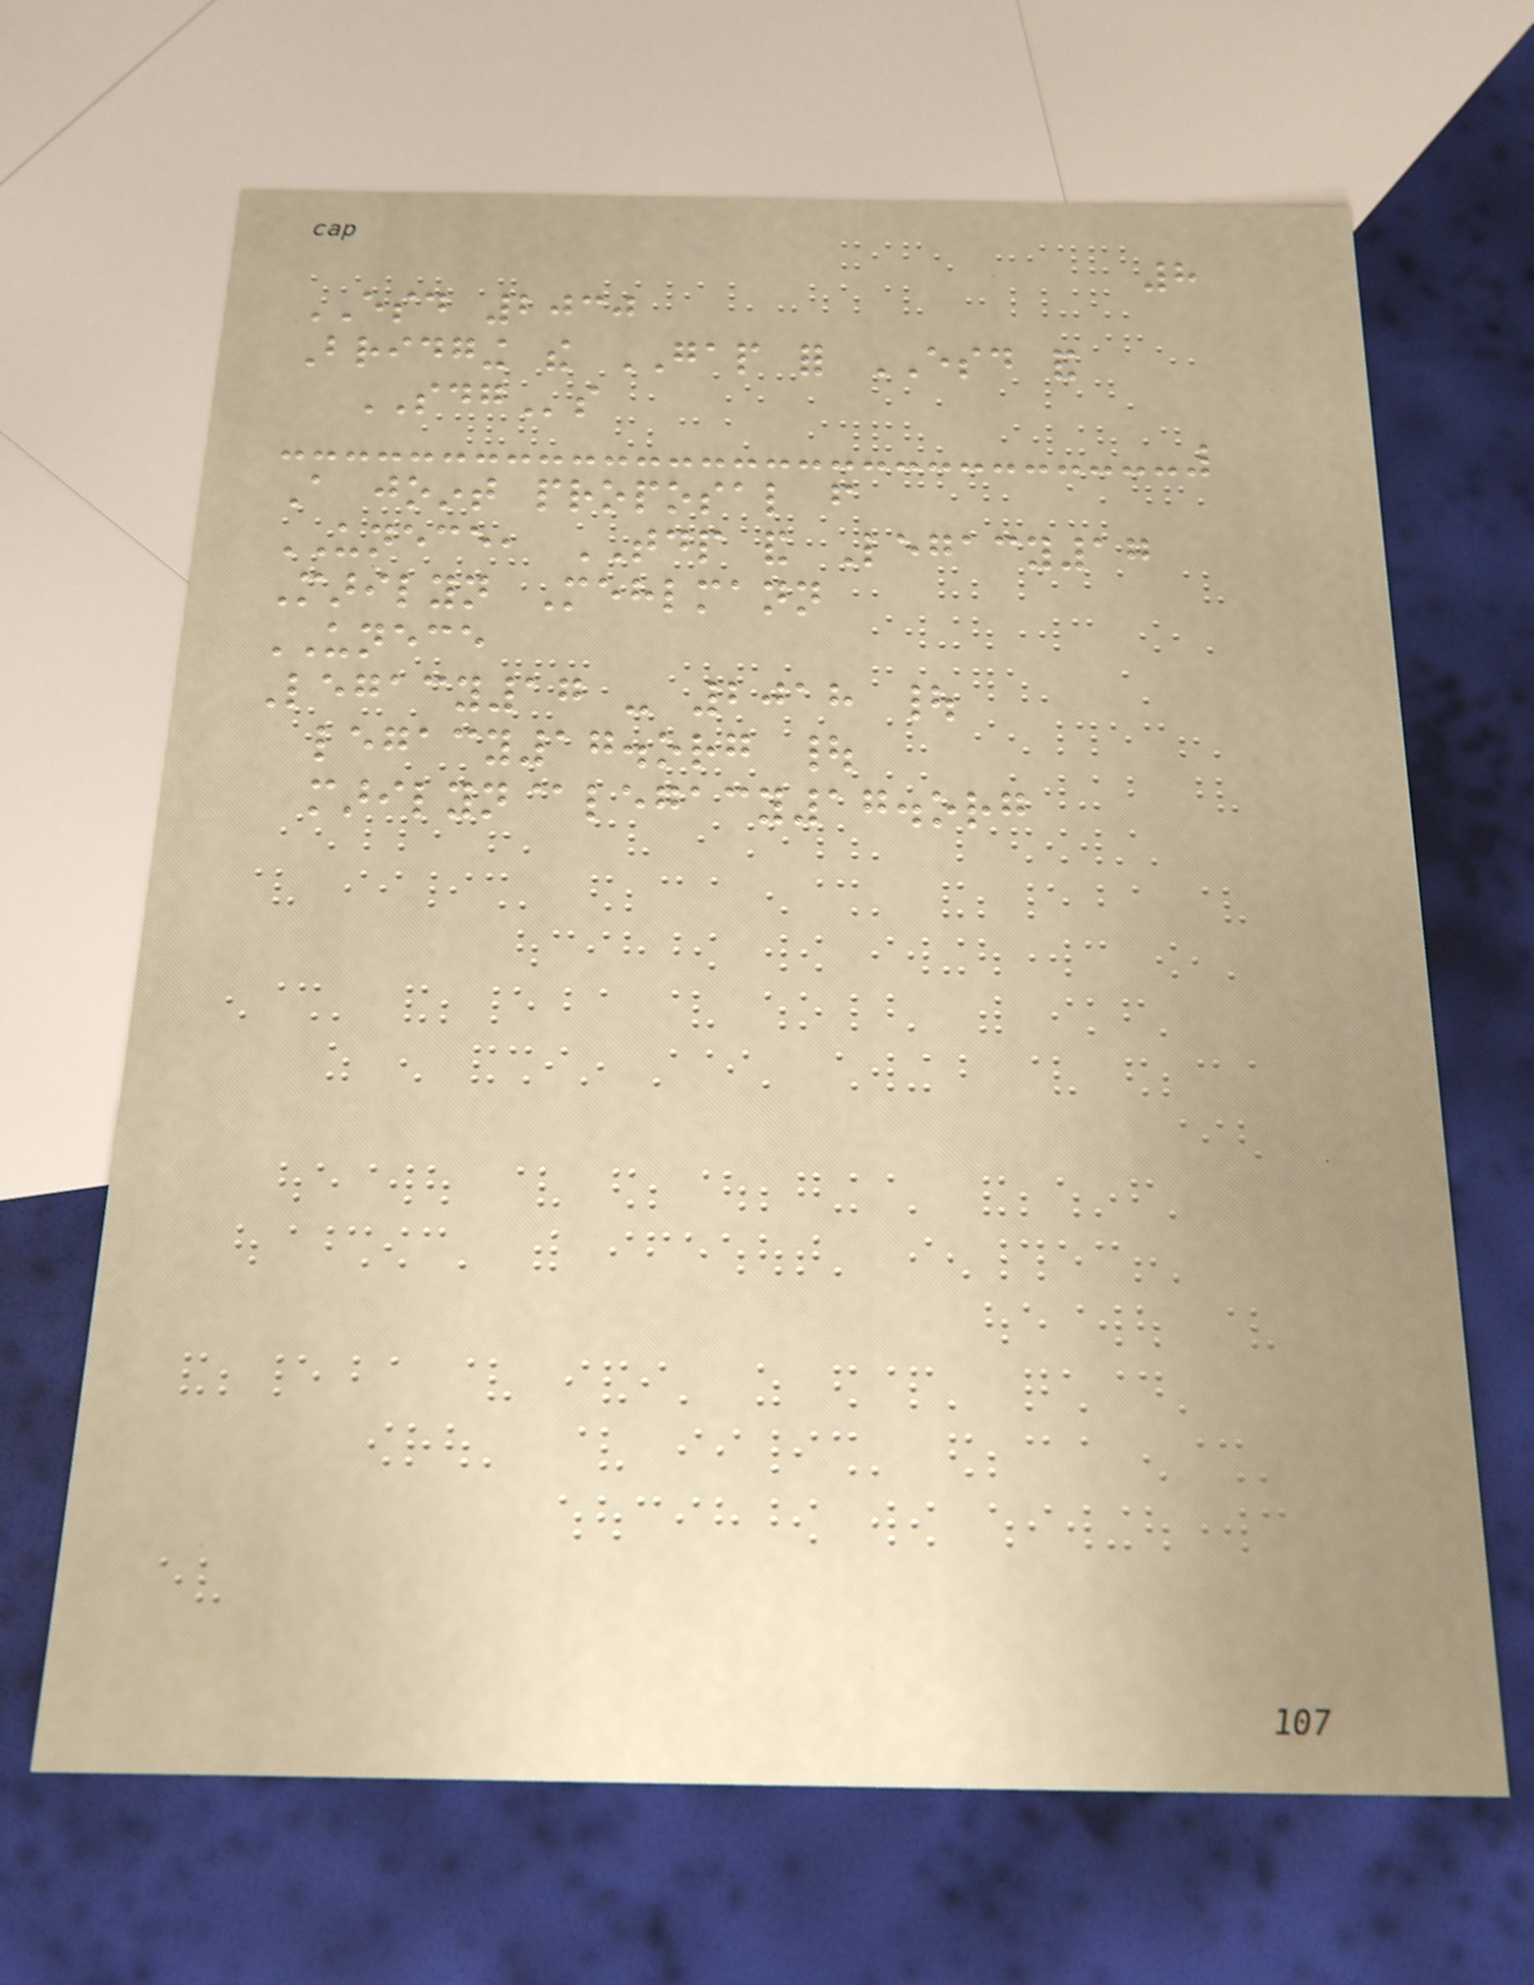8
ESD 2030
Bridging the GAP for ESD and
SDGs
A joint proposal from
UNECE, TDP and Legacy17
Marilyn Mehlmann
UNECE
Legacy17 - 2018 |
legacy17.org |
marilyn@legacy17.org
